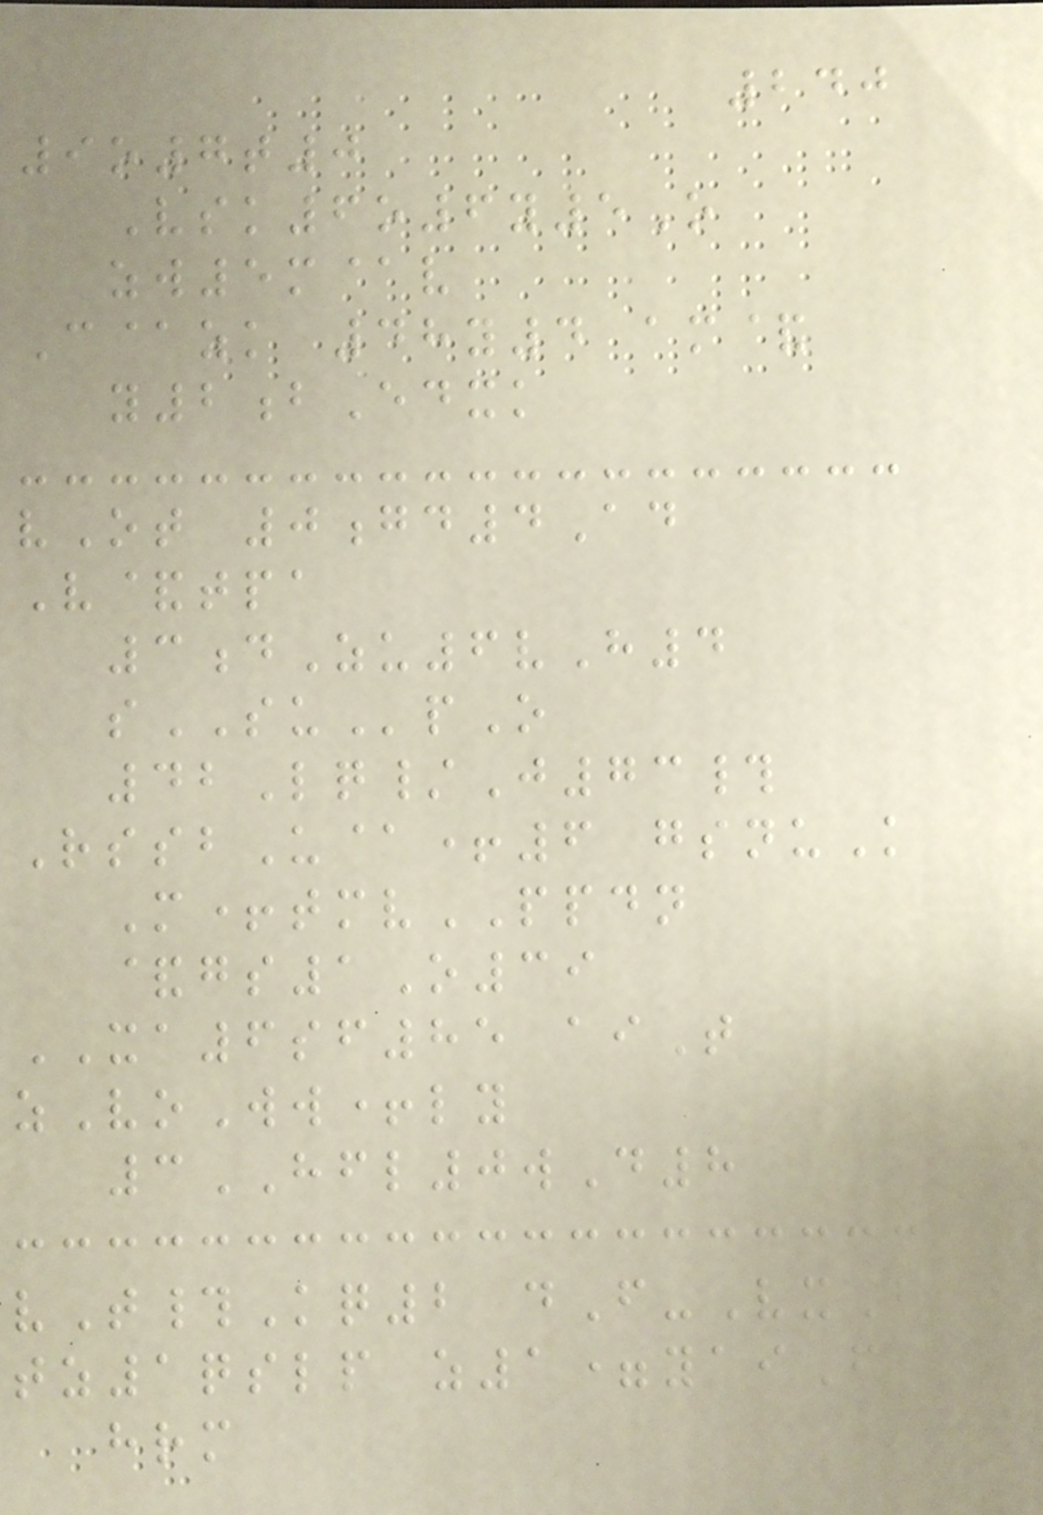240
9o7t0
Vsk6o6y5O
zw5m@v
C@zk 48y4 am&
y2bEdxk
vOt 0gd4Ad
V&tpa
3dZu6vH4
sSUpO
42Lq/J73#
RssbU@+6 gsnuK
M+tmvPPDN
&gs1O39
XA6sf85 aiT
zVoWw+ly
3HFL0wD8
vT#Kq2 dF-VxB
tz1qslp z1=yaiF
hrm
